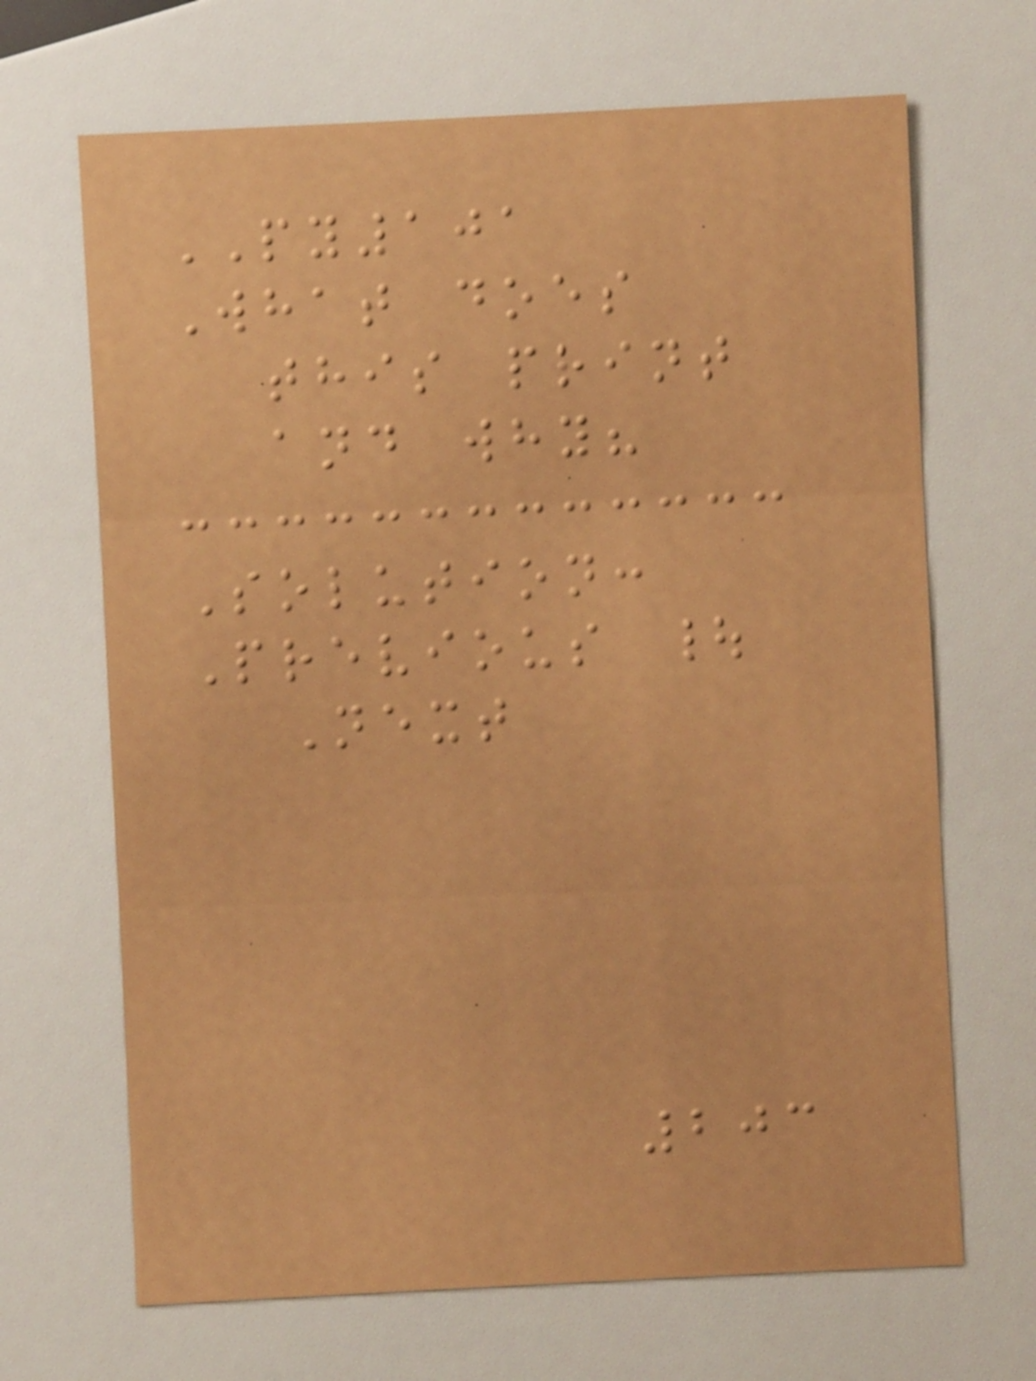PY101
What does
this print
and why?
Solution:
Previous |
Next
203
